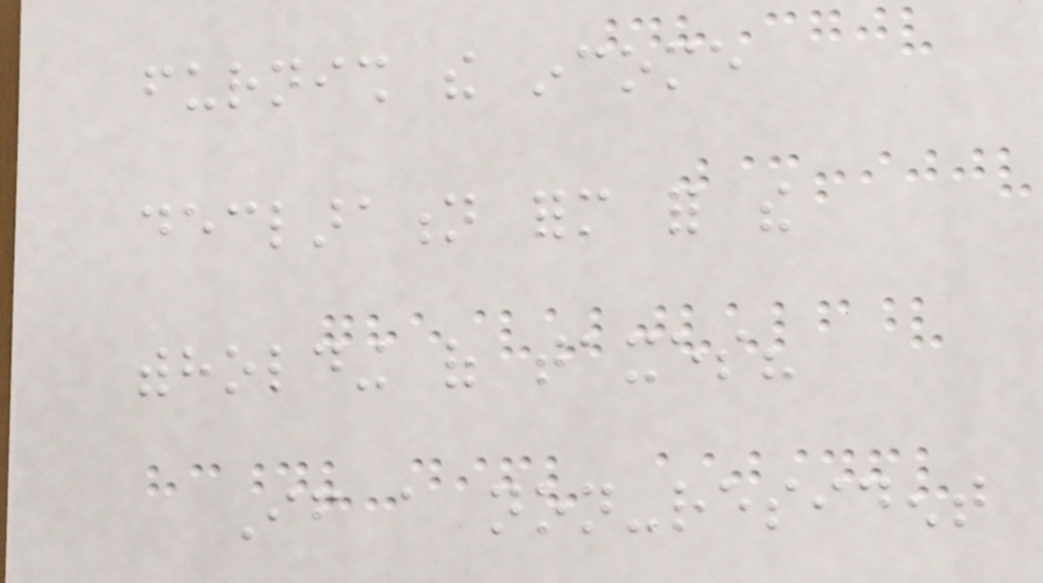furnish the income
declaration form for the
withholding of taxes?
If a non-resident
